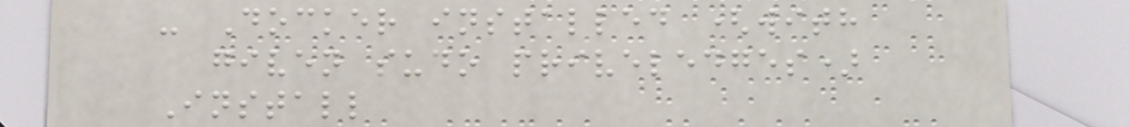- Docker installed (with
given sudo priveledges)
Install
